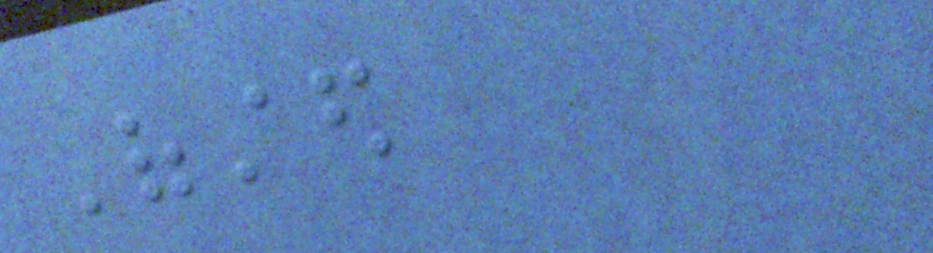Ofsted
